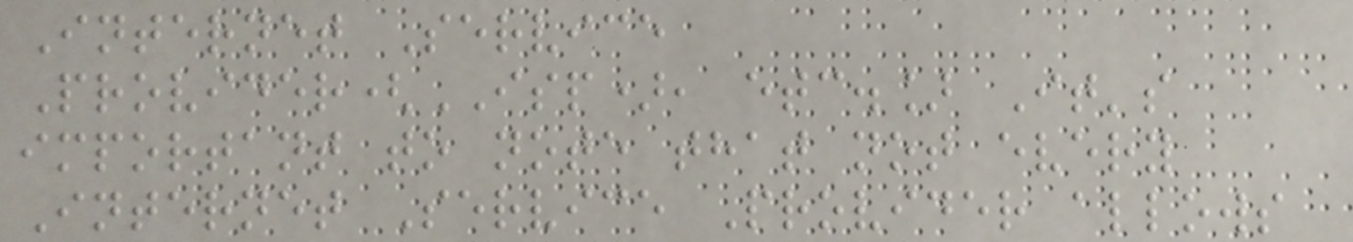Internet Service
Provider(ISP), etc.] It's
important to note that not every
Internet Service Provider allows
